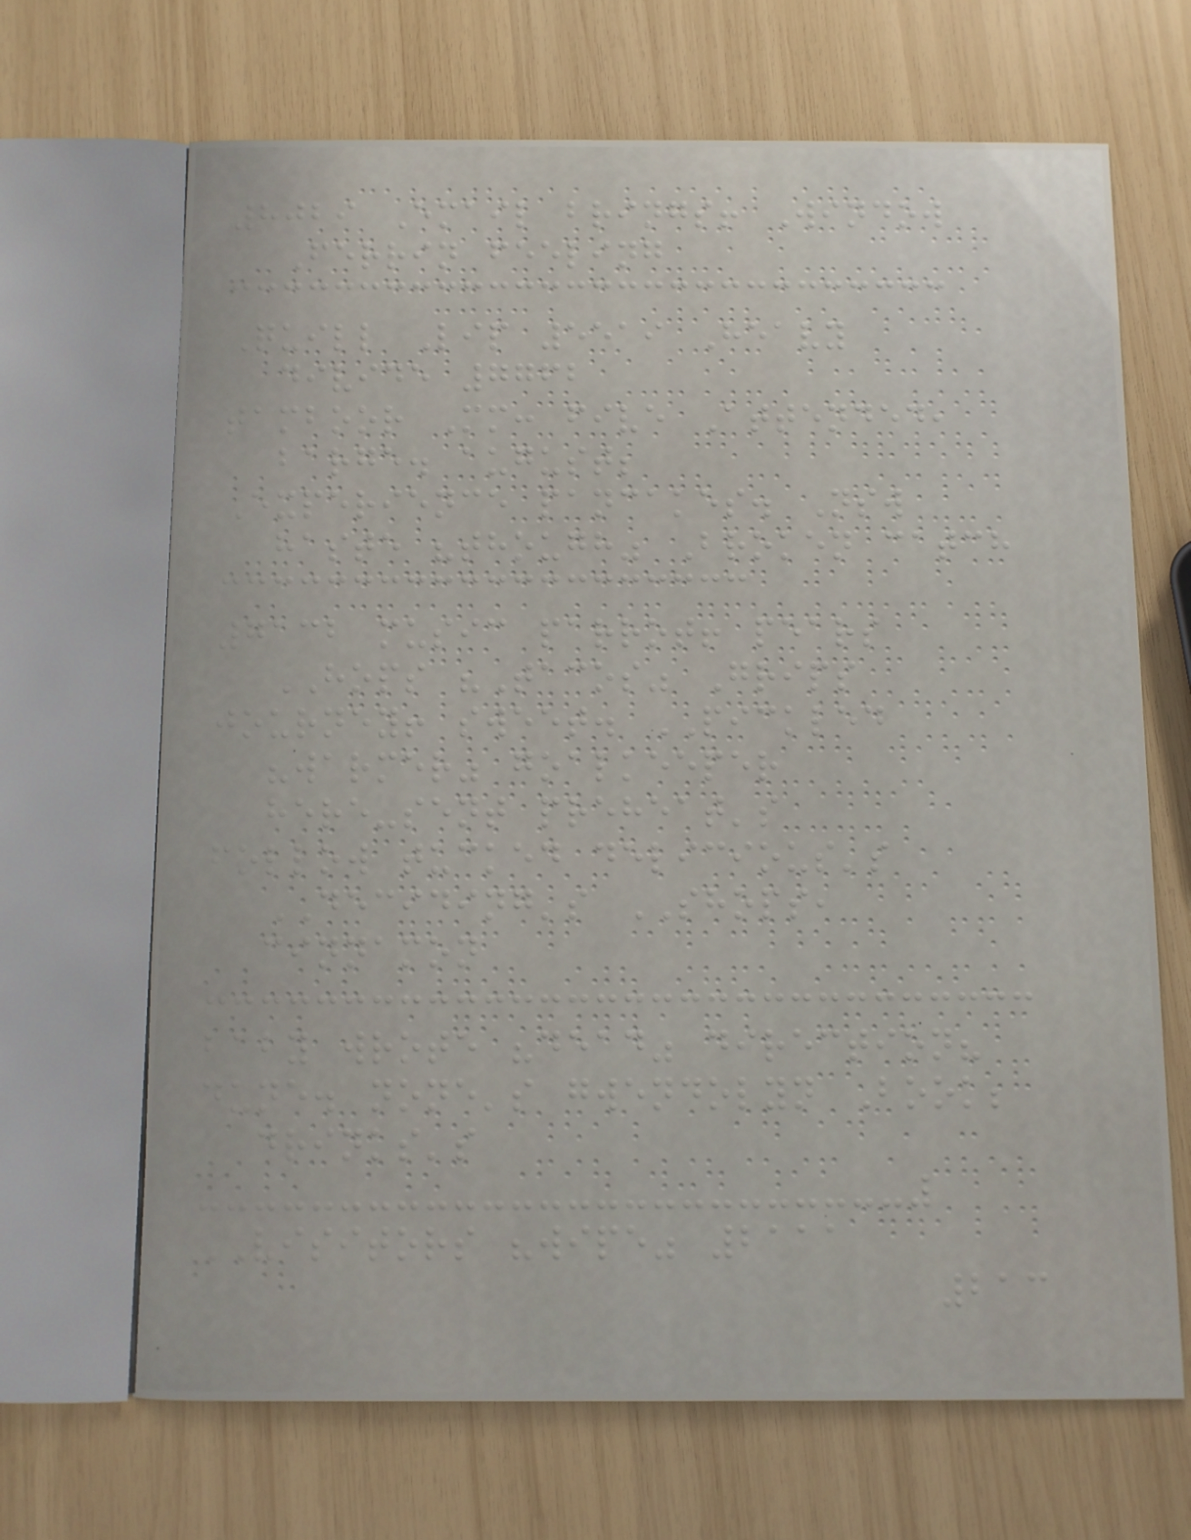8029 Email brings! Window
Ferrin feeling
Quill Lip 5519 Heavy
divide 7762
tamboor Mm: five Attended,
barge. august;
Experience pancakes. Nsw
haste "though" Broken catch
7132 music parrot! pears
HOPS "Tacos" Grips
journey! sweet. PICKLED
"warmer" goalkeeper
here-sent preheat's
follow tucked delicious's
DECIDING's SHOPS,
cinnamon
baby wrote "dead" direction?
dune. none's gwendolyn Book;
drinks's
VISITORS "wipe" 2111
213
